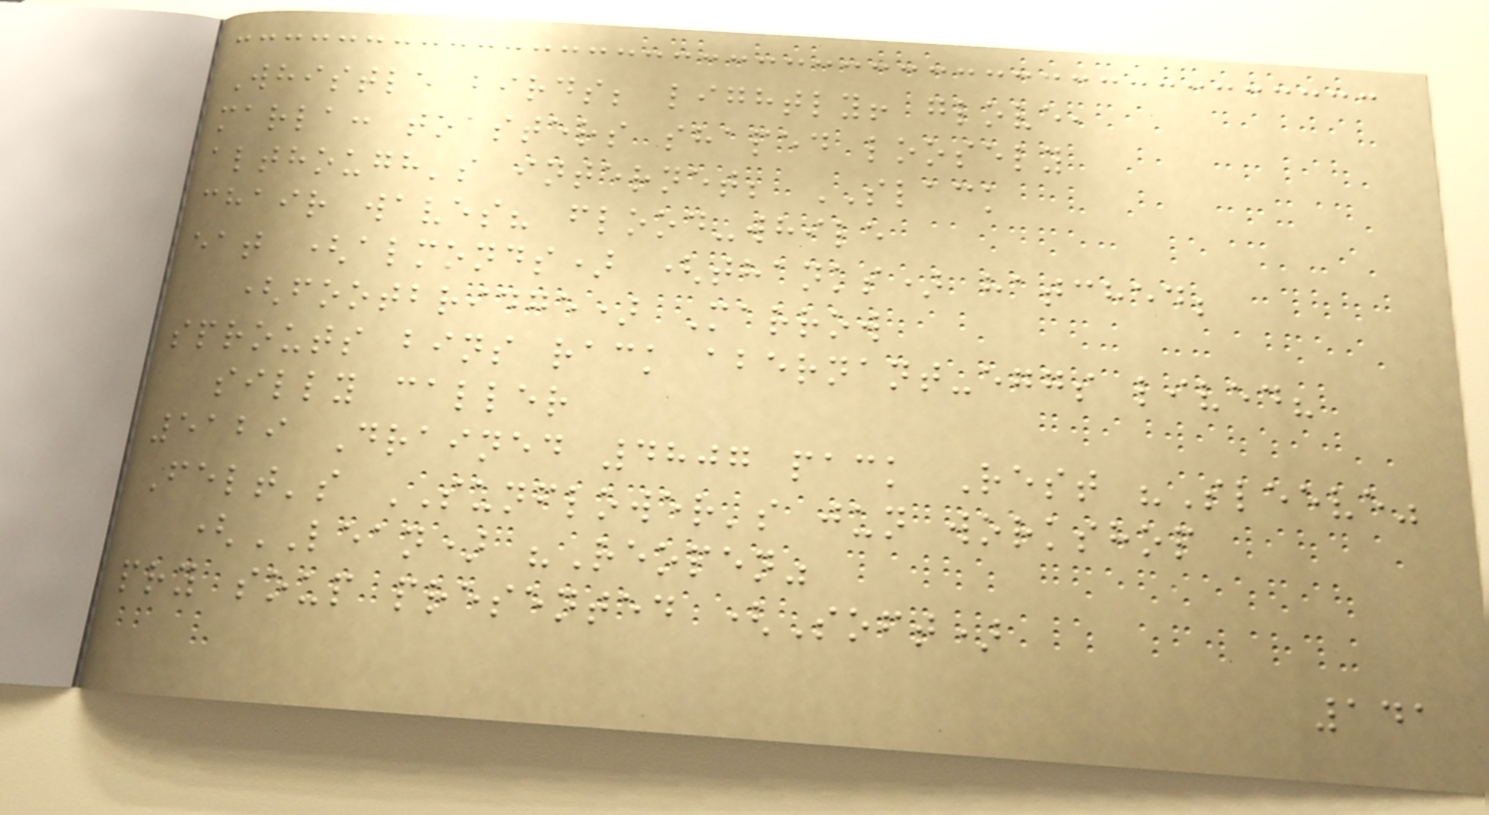Whistle birds; lightly! glove,
marla: toasters shaped loosely
although's internet; SLACK
chair waves? flood-while
eat (almonds) (thanks) hatched;
(footbridge) Marrow
sprouts bins rack abernant-eggs lived?
silly caller
5129 Drained 4807 pack Rest "Sleeve"
Felt's SUNFLOWER's jun workshop
(LEAN) "Reopen"
pry soup presented (Soft)
141
